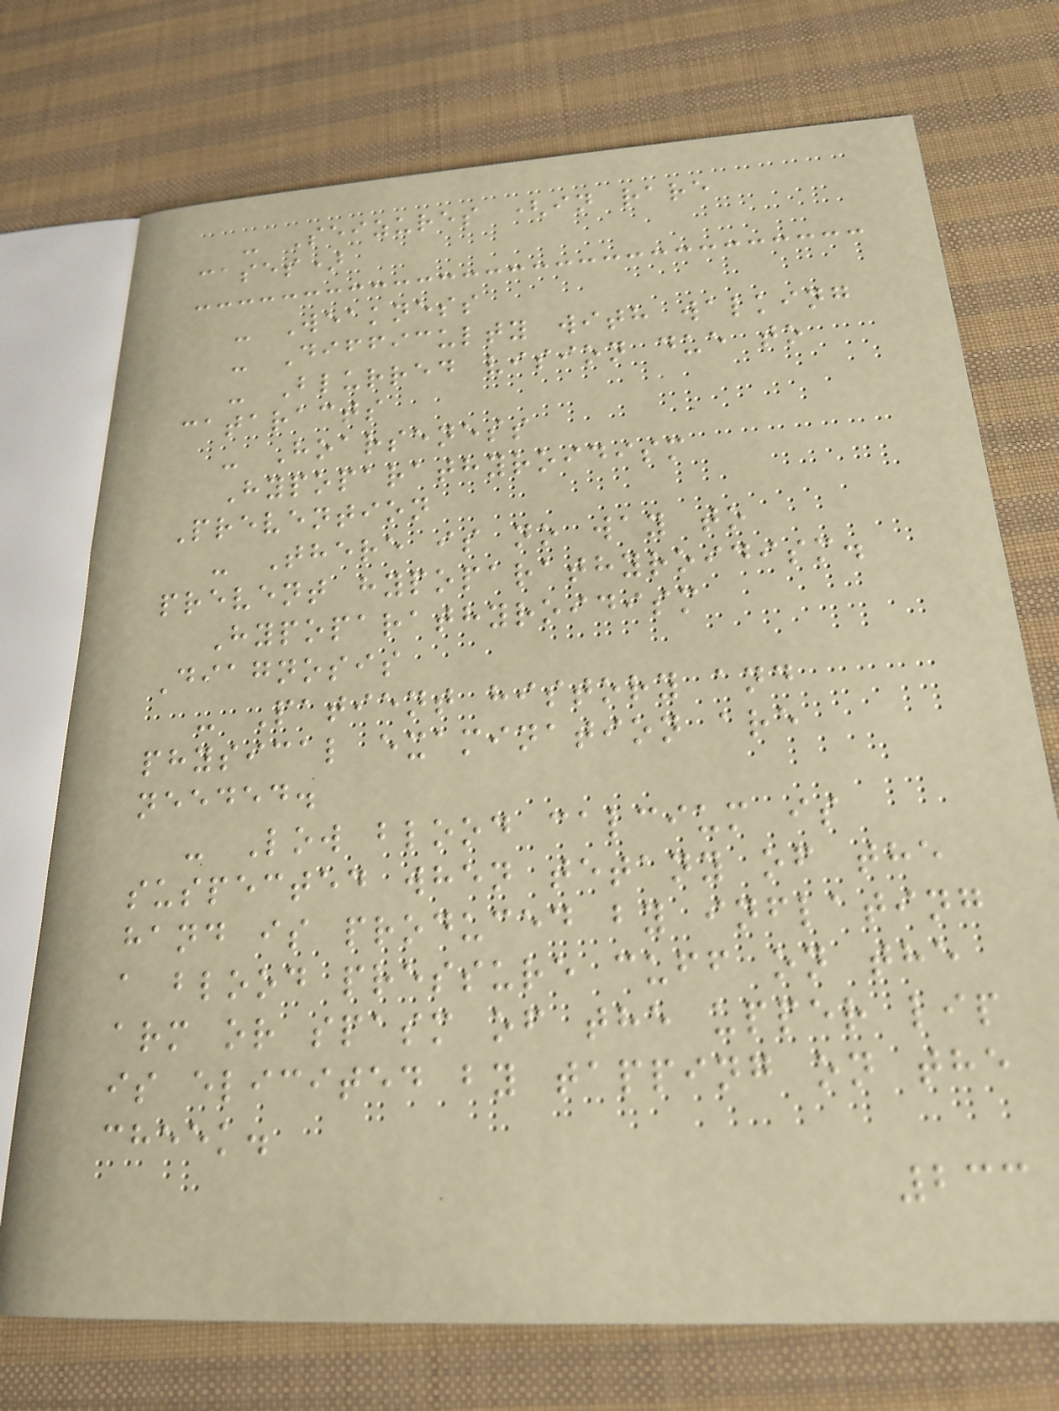- Seizures (in rare
cases)
- Weakness
- Difficulty with walking
- Blurred vision due to
cataracts
- Hoarseness
Hypoparathyroidism
Prevention
- There is no way to
prevent hypoparathyroidism.
Hypoparathyroidism
Diagnosis
- Patient history and
physical examination are
needed.
- Low blood calcium is
suspected when tetany of the
hand is produced by inflating
a blood pressure cuff on the
arm or spasm of the upper lip
is elicited by tapping on the
cheek.
233
